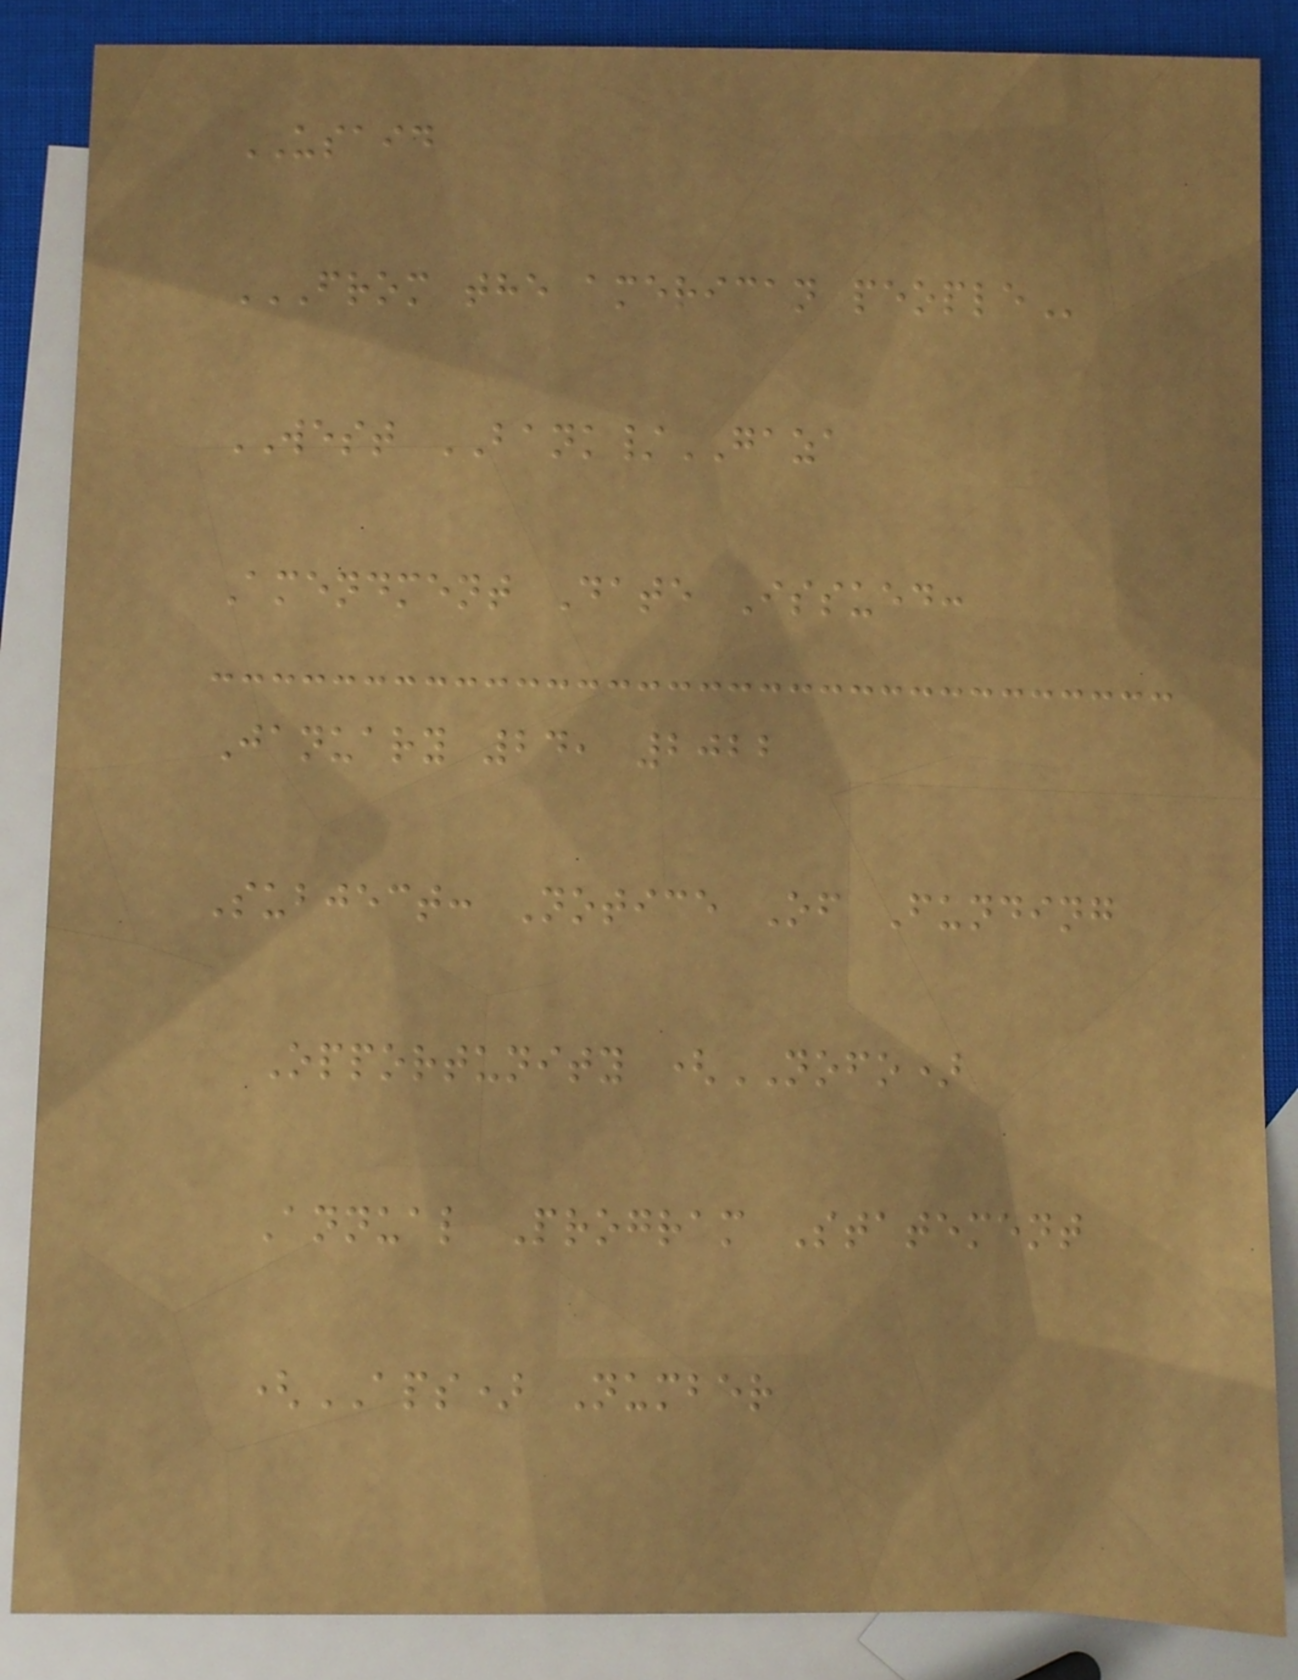USAID
FROM THE AMERICAN PEOPLE
WEST BANK/GAZA
Amendment Date Issued:
January 24, 2022
Subject: Notice Of Funding
Opportunity (NOFO)
Annual Program Statement
(APS) Number
